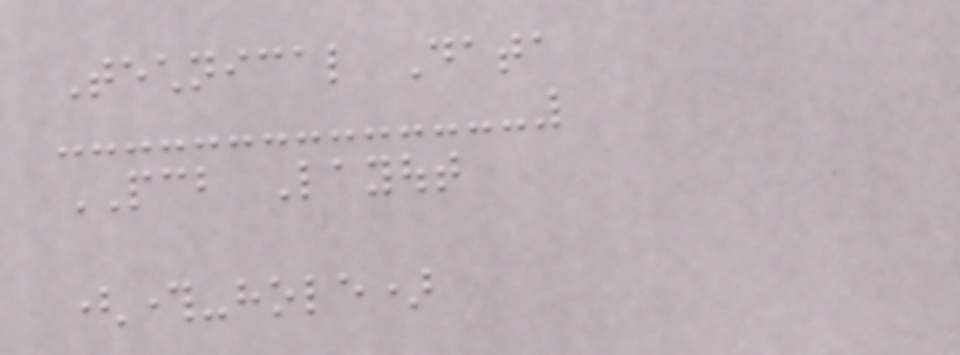Technical Data
PCB Layout
(through-hole)
